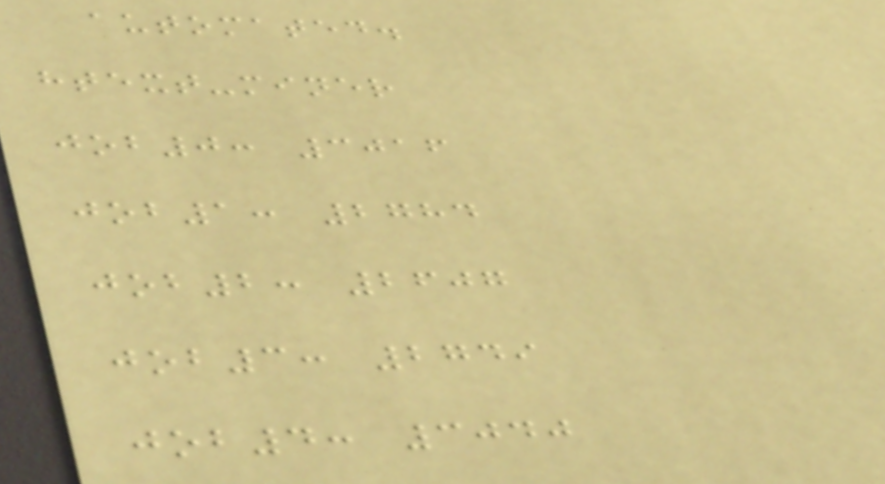automated.
htext-miner
job0: 3016
job1: 2784
job2: 2607
job3: 2749
job4: 3040
